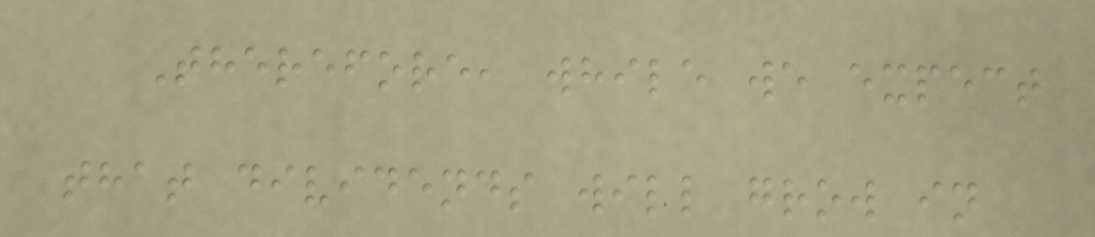Therefore, while we expect
that dividends will grow in
